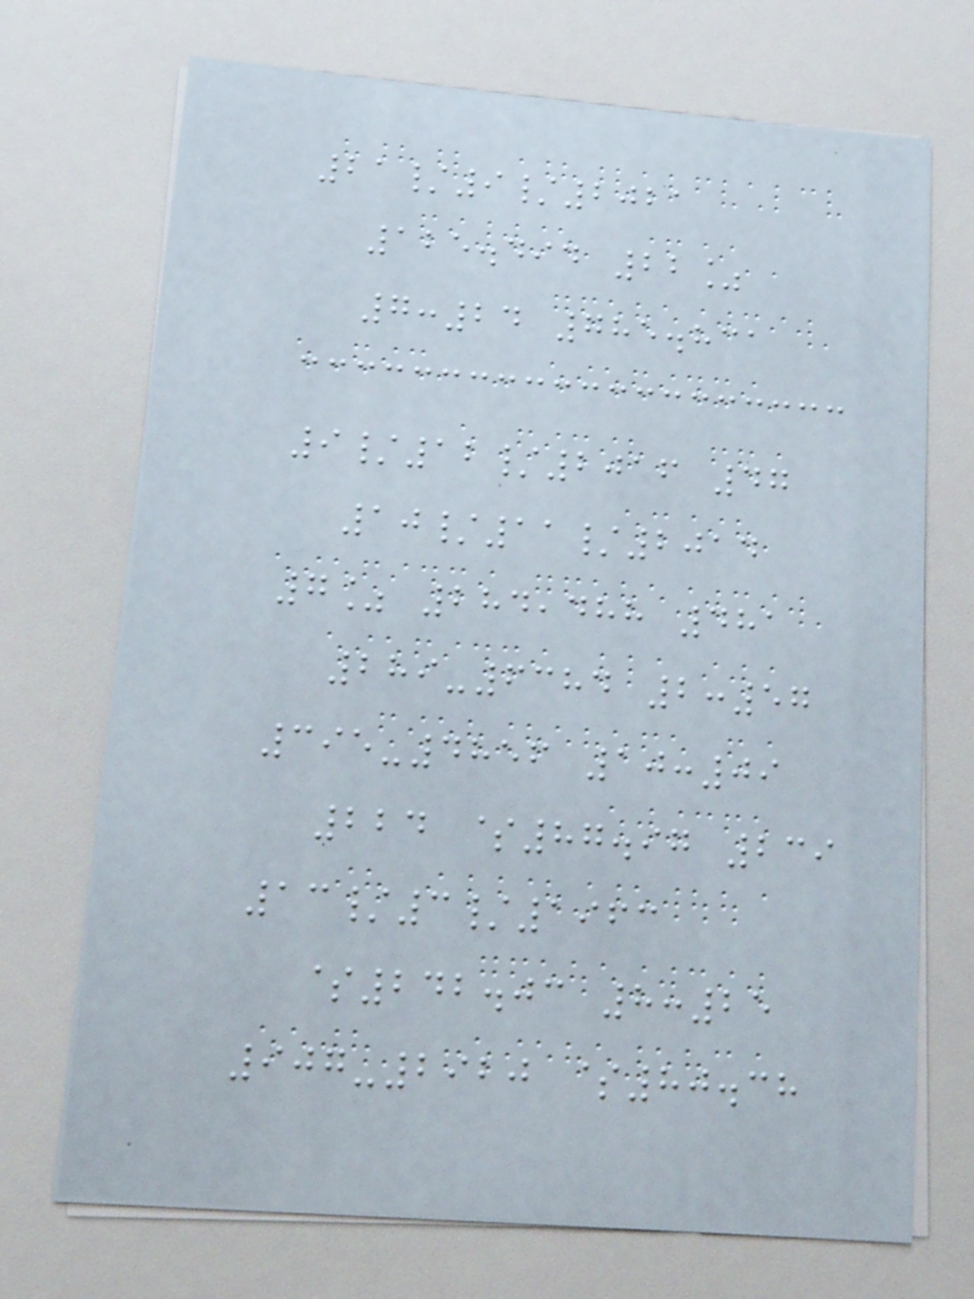21/9/2021
125.494 22%
7:24 785.831
9/12/2016 47
10/11/2014
7% 284,488 481
289-6384 2:57
395-4856 10:09
224 $87.97 239
13/3/1963
$242.03 8:25
907-2920 $80.38
